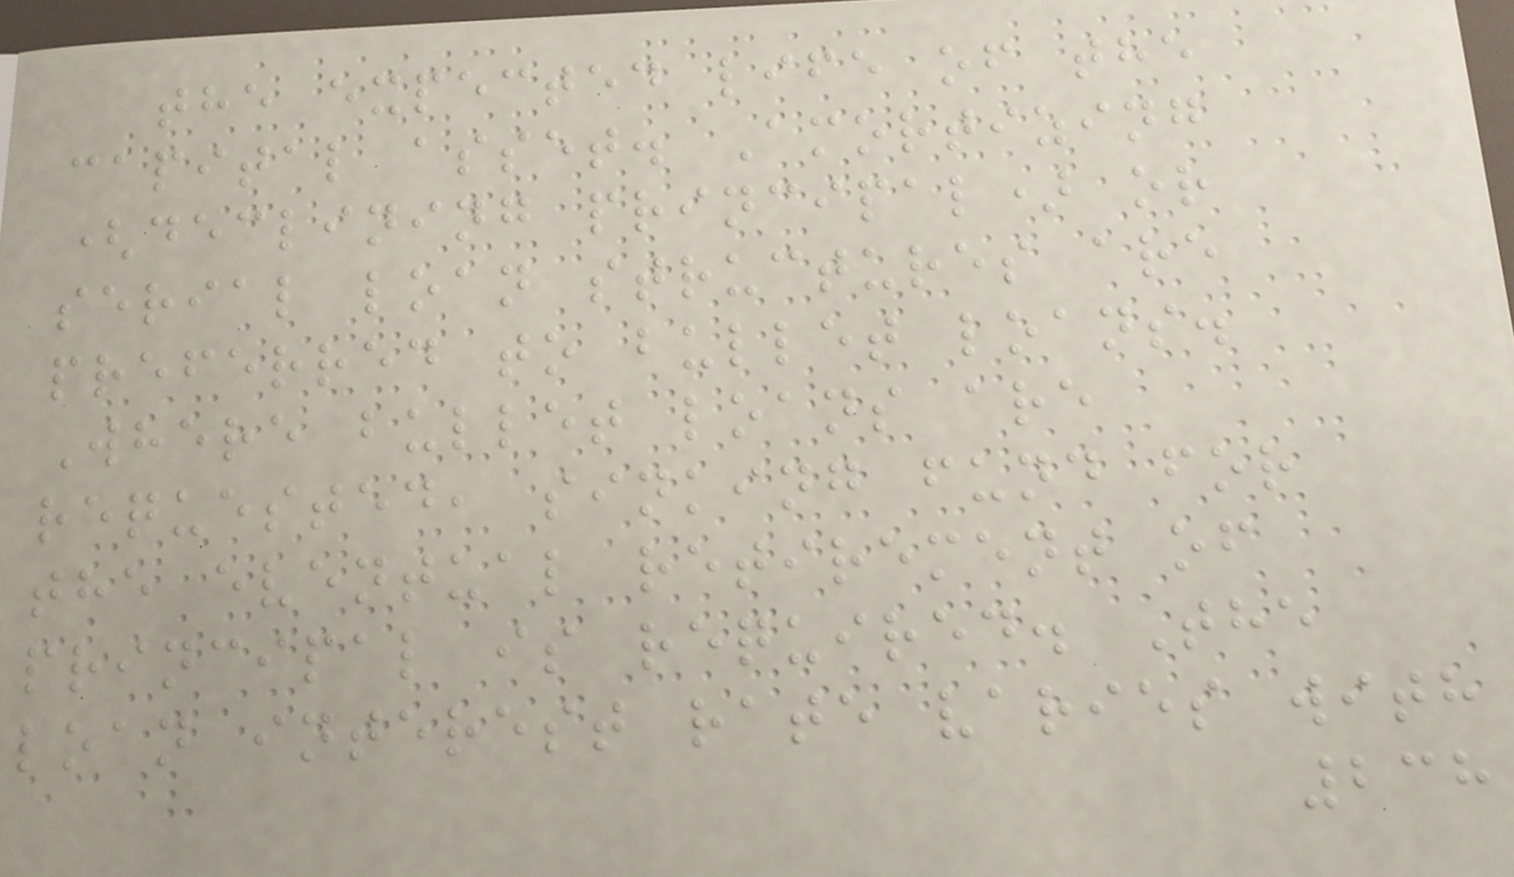the expected life of the
capital asset. Amortizing
(declining principal) or
serial loan structures are
preferred to bullet loans.
Where bullet loans are
requested, sinking fund for
the eventual retirement of
principal is required. The
loan interest rate varies with
238
